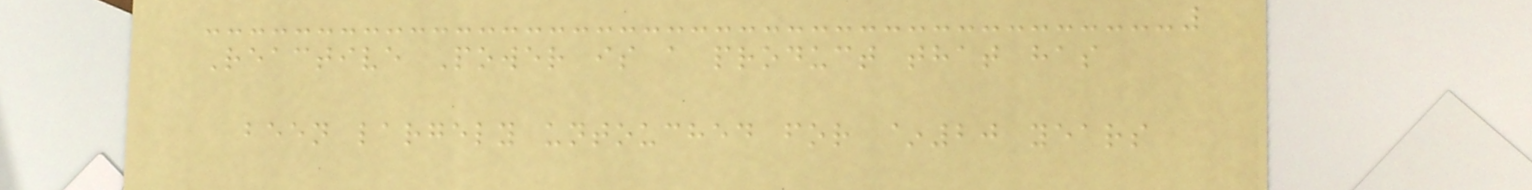Reactive Power is a product that has
been largely untouched for ~20 years
